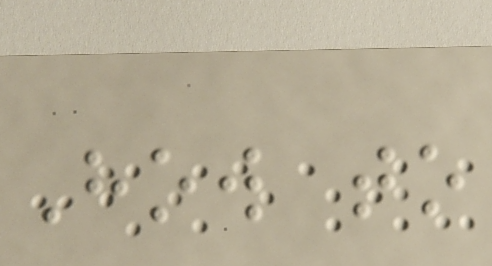How to
